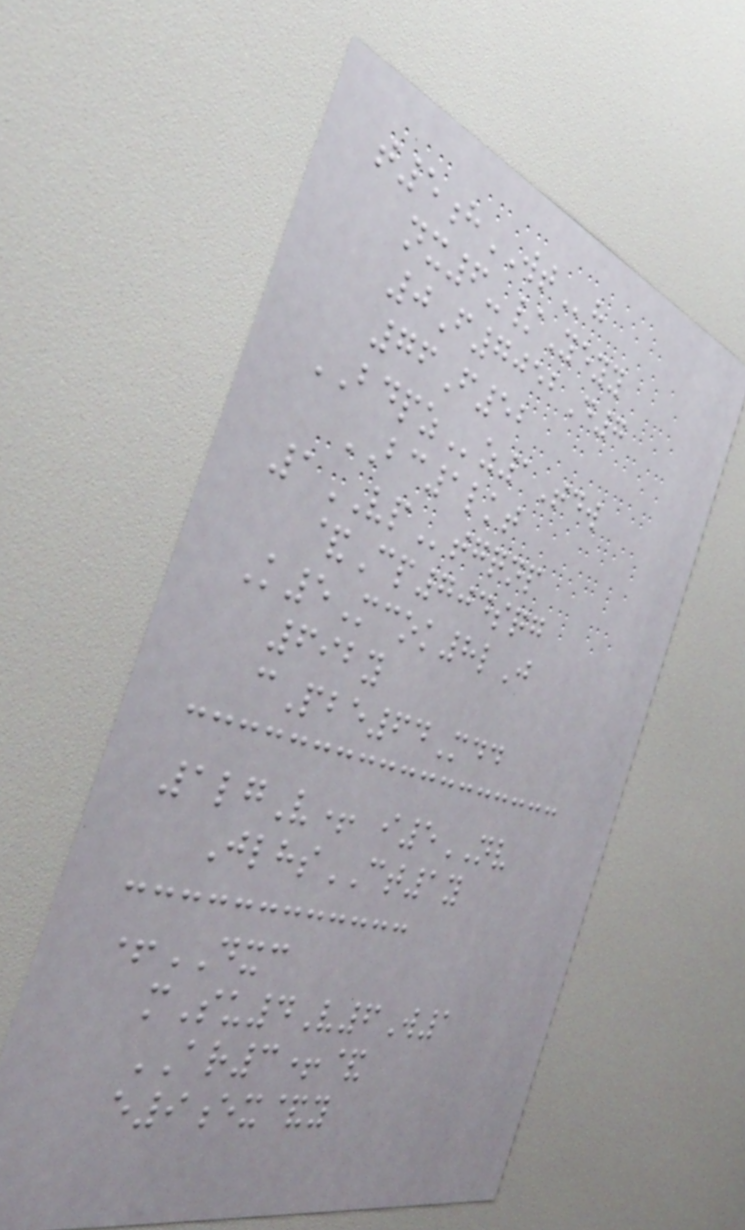t5hWTh
nx6-/Yeyy
0F7052D7
76F52
BDPZz1Tdw
BC1lkt
1VPtgqnp
&Cp704sqg
K5Mcok8lJ
692y
cPbe64Mdd
1lgV+ i5NV
JlhsCT1y
+DXC
mSu4V6W1
AR3+&
e9ex&y
